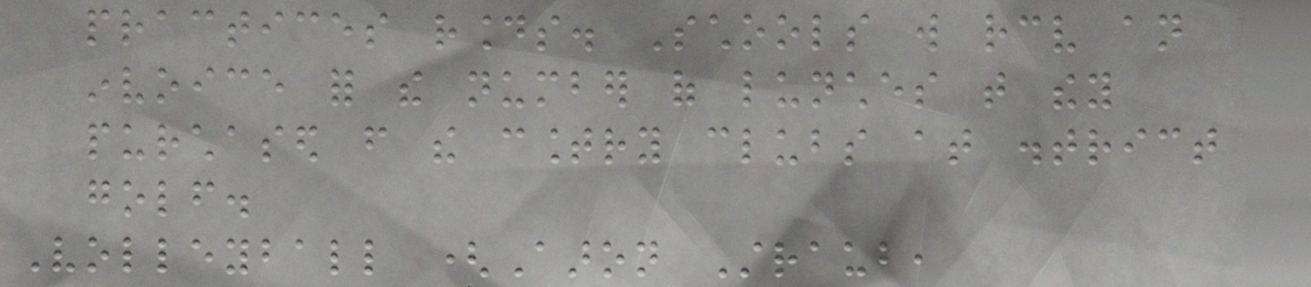practices rounds. Schools will receive an
invoice for the number of lunches that they
purchased from the country clubs at district
golf.
Volleyball (Aaron Straub,
